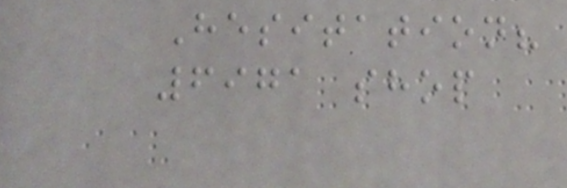Hesitation?
6971 shop
